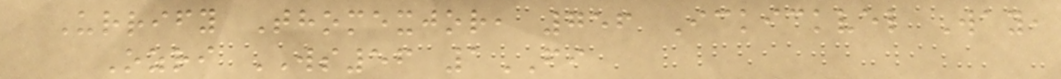Urrify Thomexjor, 756 Ickickvel Way,
Ozri WS56 1FI
